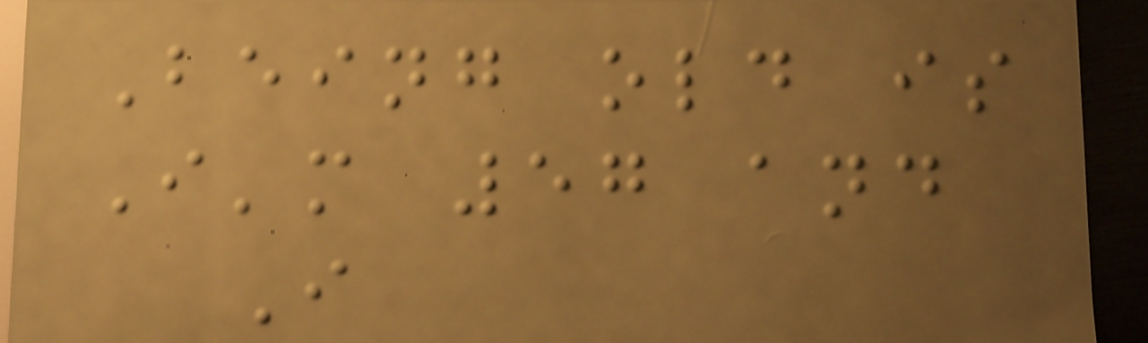Being old is
I'm 57 and
I
